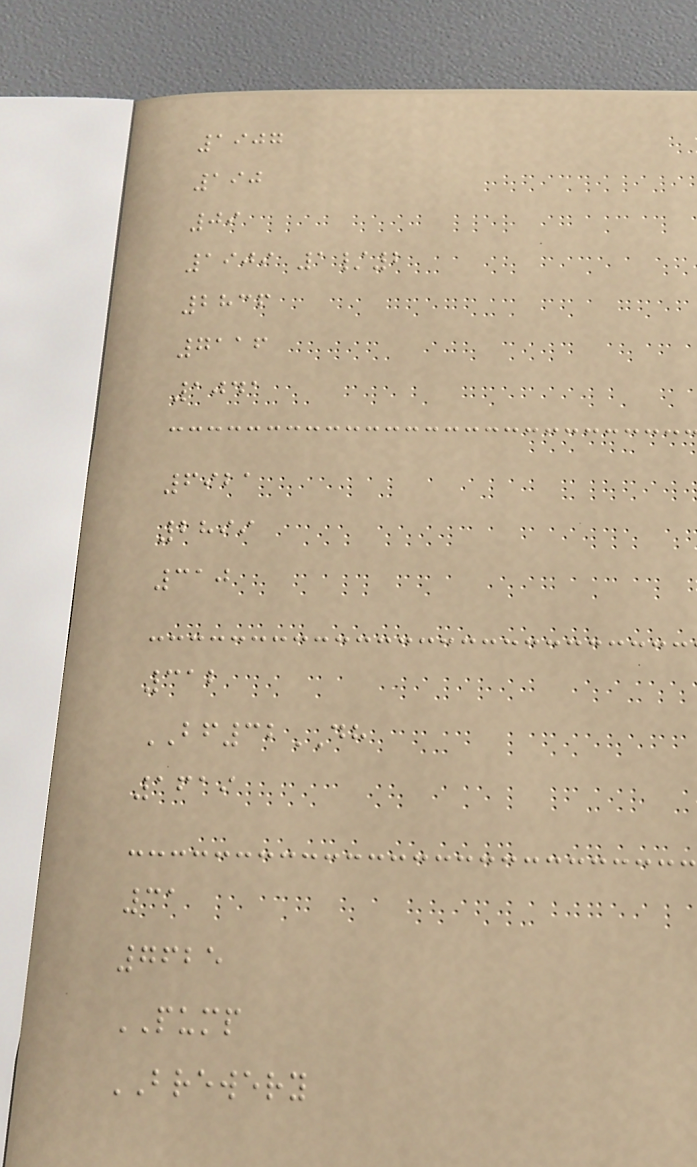1907
190
09
1909 1/2
2836
7116
1041
6921
2899
310
312
BF32DH
1619
31
7625
PUMP
BREWERY
